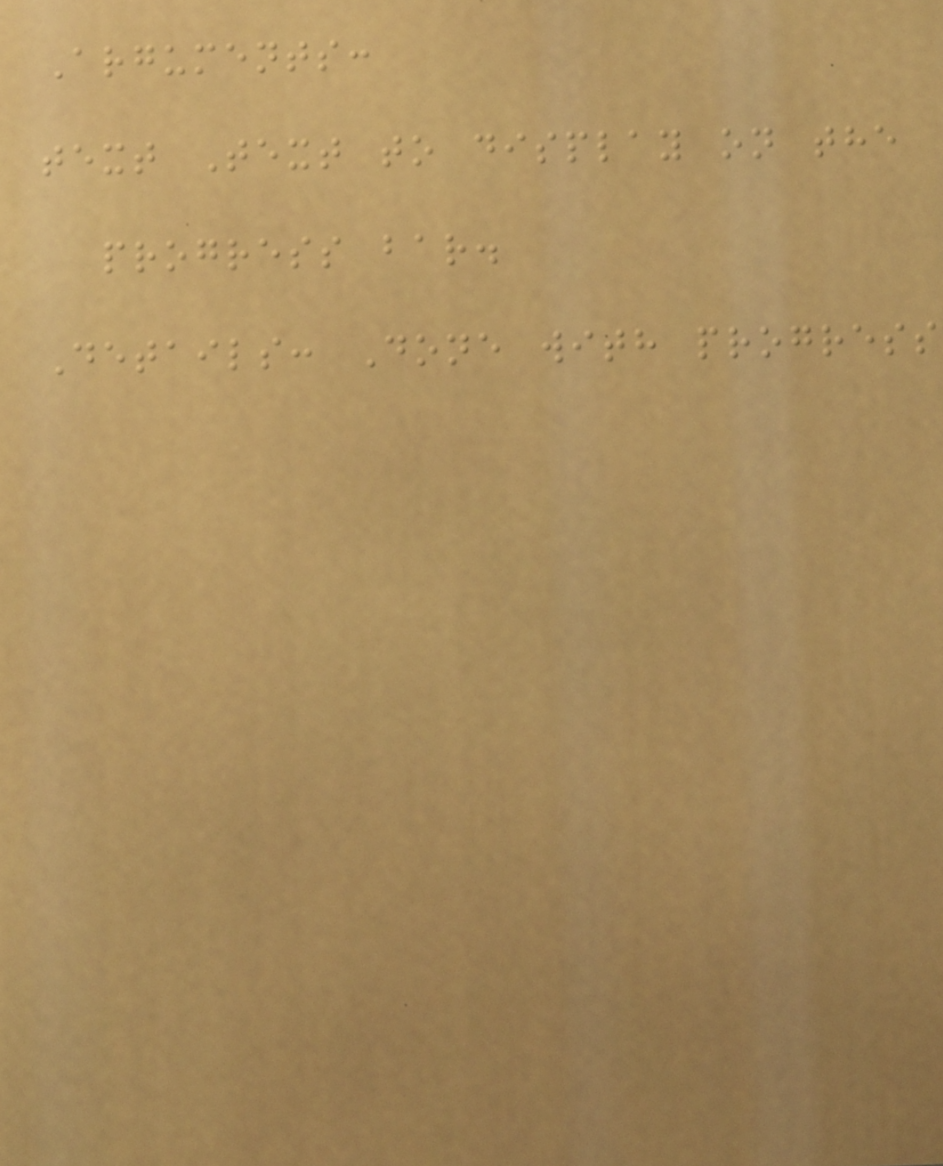Arguments:
text Text to display on the
progress bar.
Details: Done with progress
